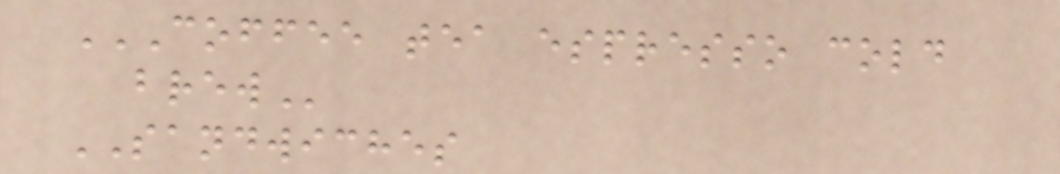COFFEE TEA ESPRESSO COLD
BREW
SANDWICHES
